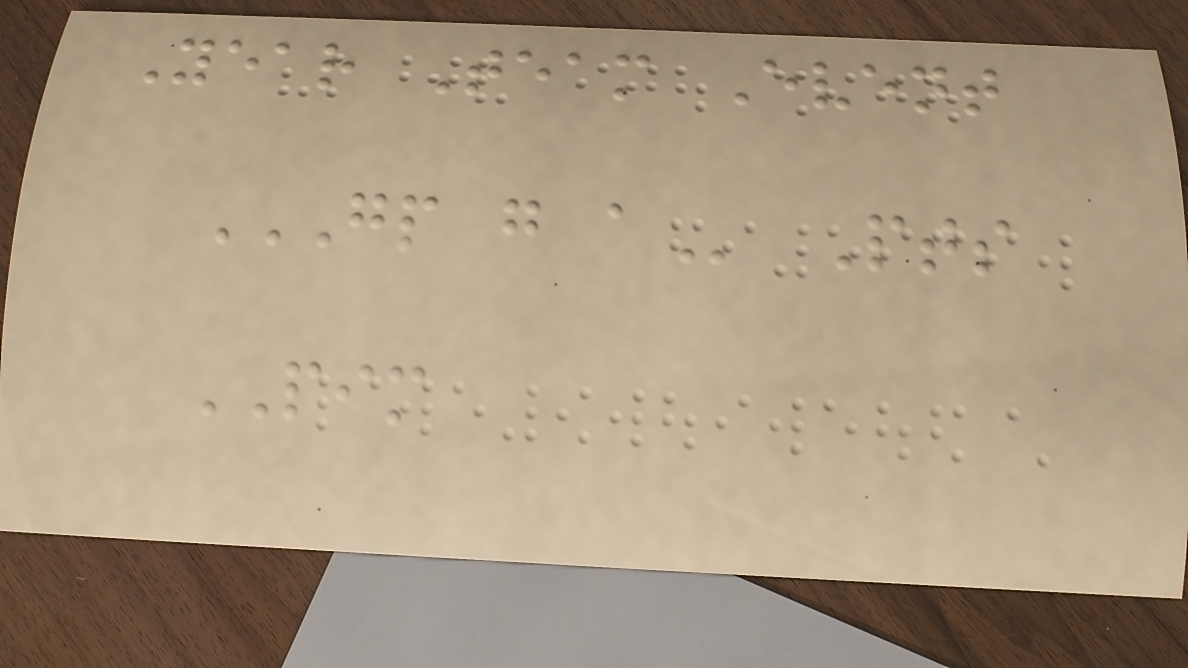Year Team Event
GP G A Pts
PIM
